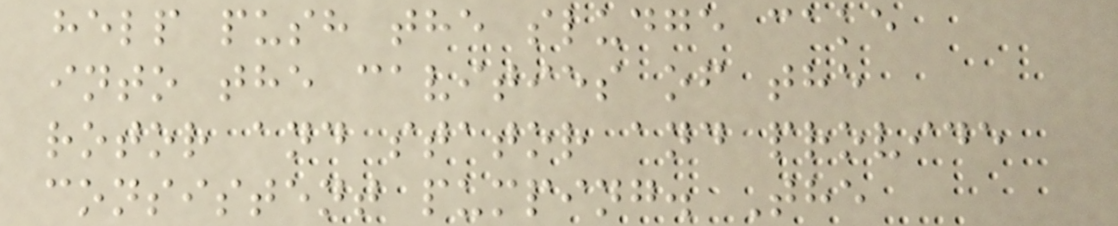help push the sludge cake
into the cavities of the
rotor and stator and provide
consistent pumping. The
